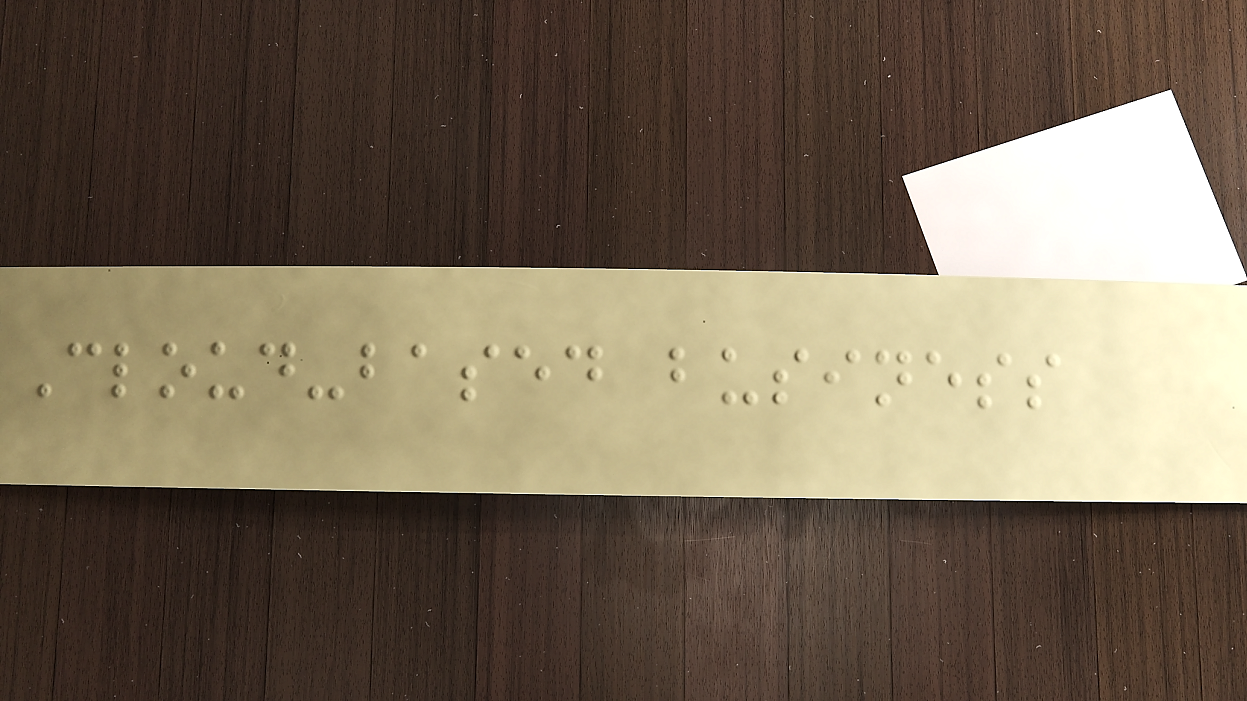Cloud-based business
